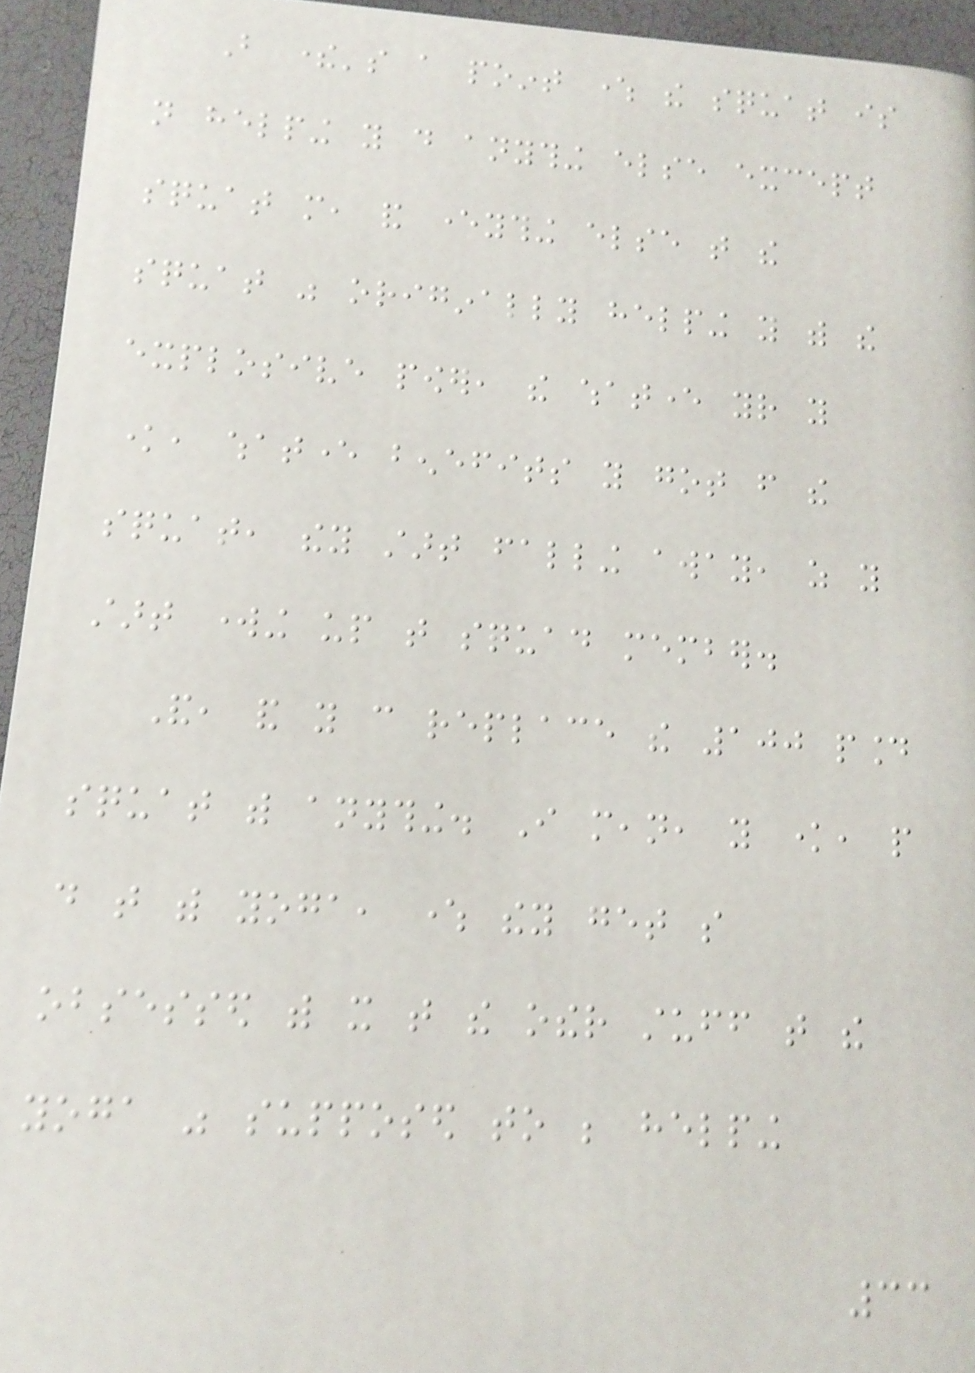But there's a point where the squat is
not helping you do anything else except
squat more, and everything else that the
squat was originally helping you with the
explosive power, the whatever your you
know, whatever benefits you got from the
squat, they start falling away, as you
start working up that squad member.
And, and you can replace the 100 pound
squat with anything. I mean, you know, people
do that with yoga, where they get so
obsessed with it that the other stuff that the
yoga was supposed to be helping
33
